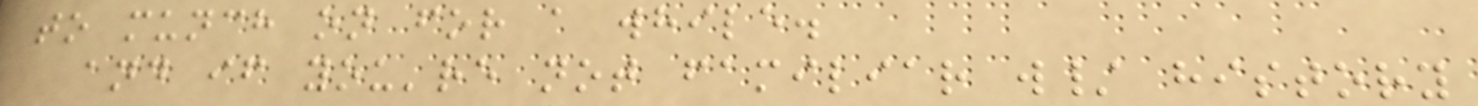to munch on for a while.
and if you're not familiar w/ history
